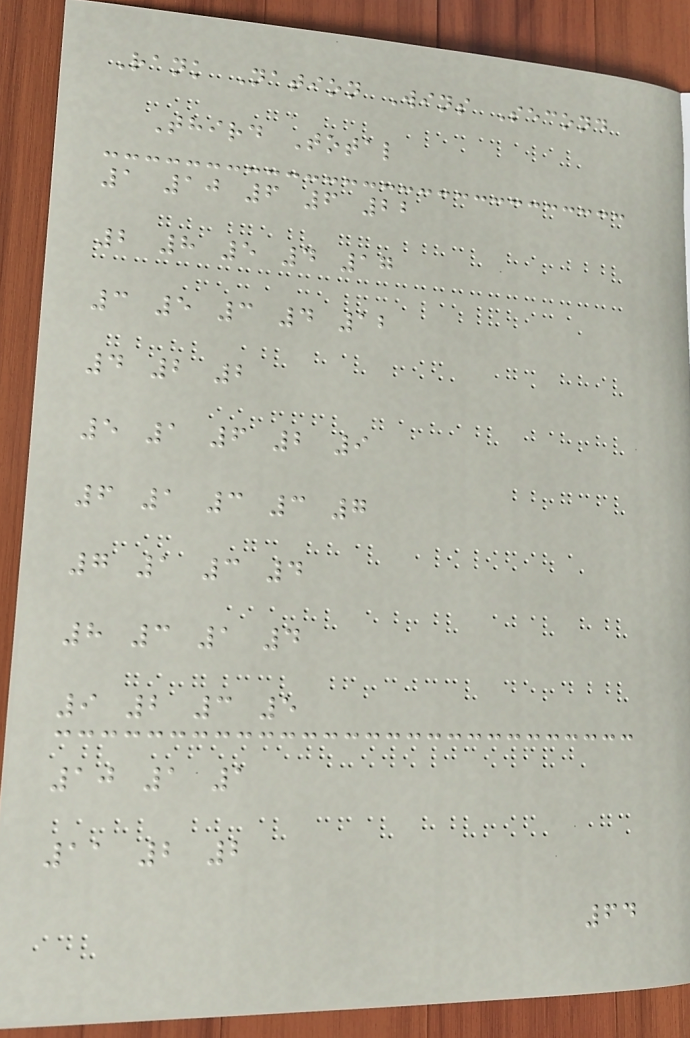Rank Nation Wins Second
Third Total
1 10 6 6 22
2 8 5 4 17
3 5 3 4 12
4 2 2
5 1 6 2 9
6 1 3 3 7
7 1 3 4
8 3 1 4
9 2 3 5
10 1 1
11 2 2
64
